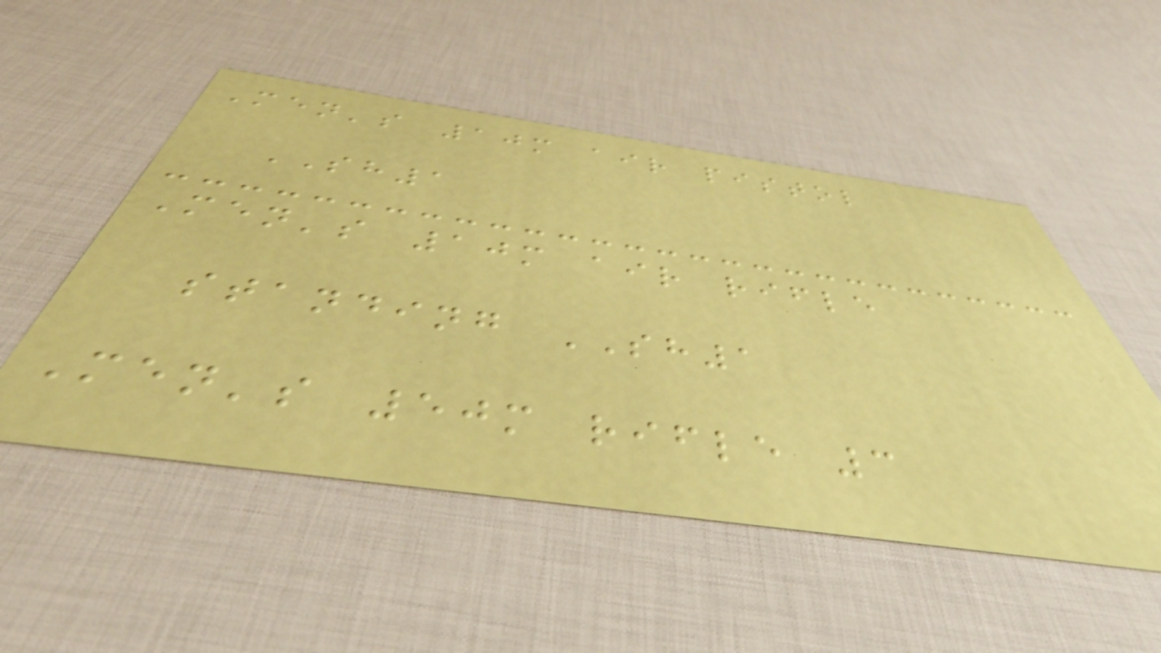Men's 10m air pistol
SH1
Men's 10m air rifle
standing SH1
Men's 50m rifle 3
